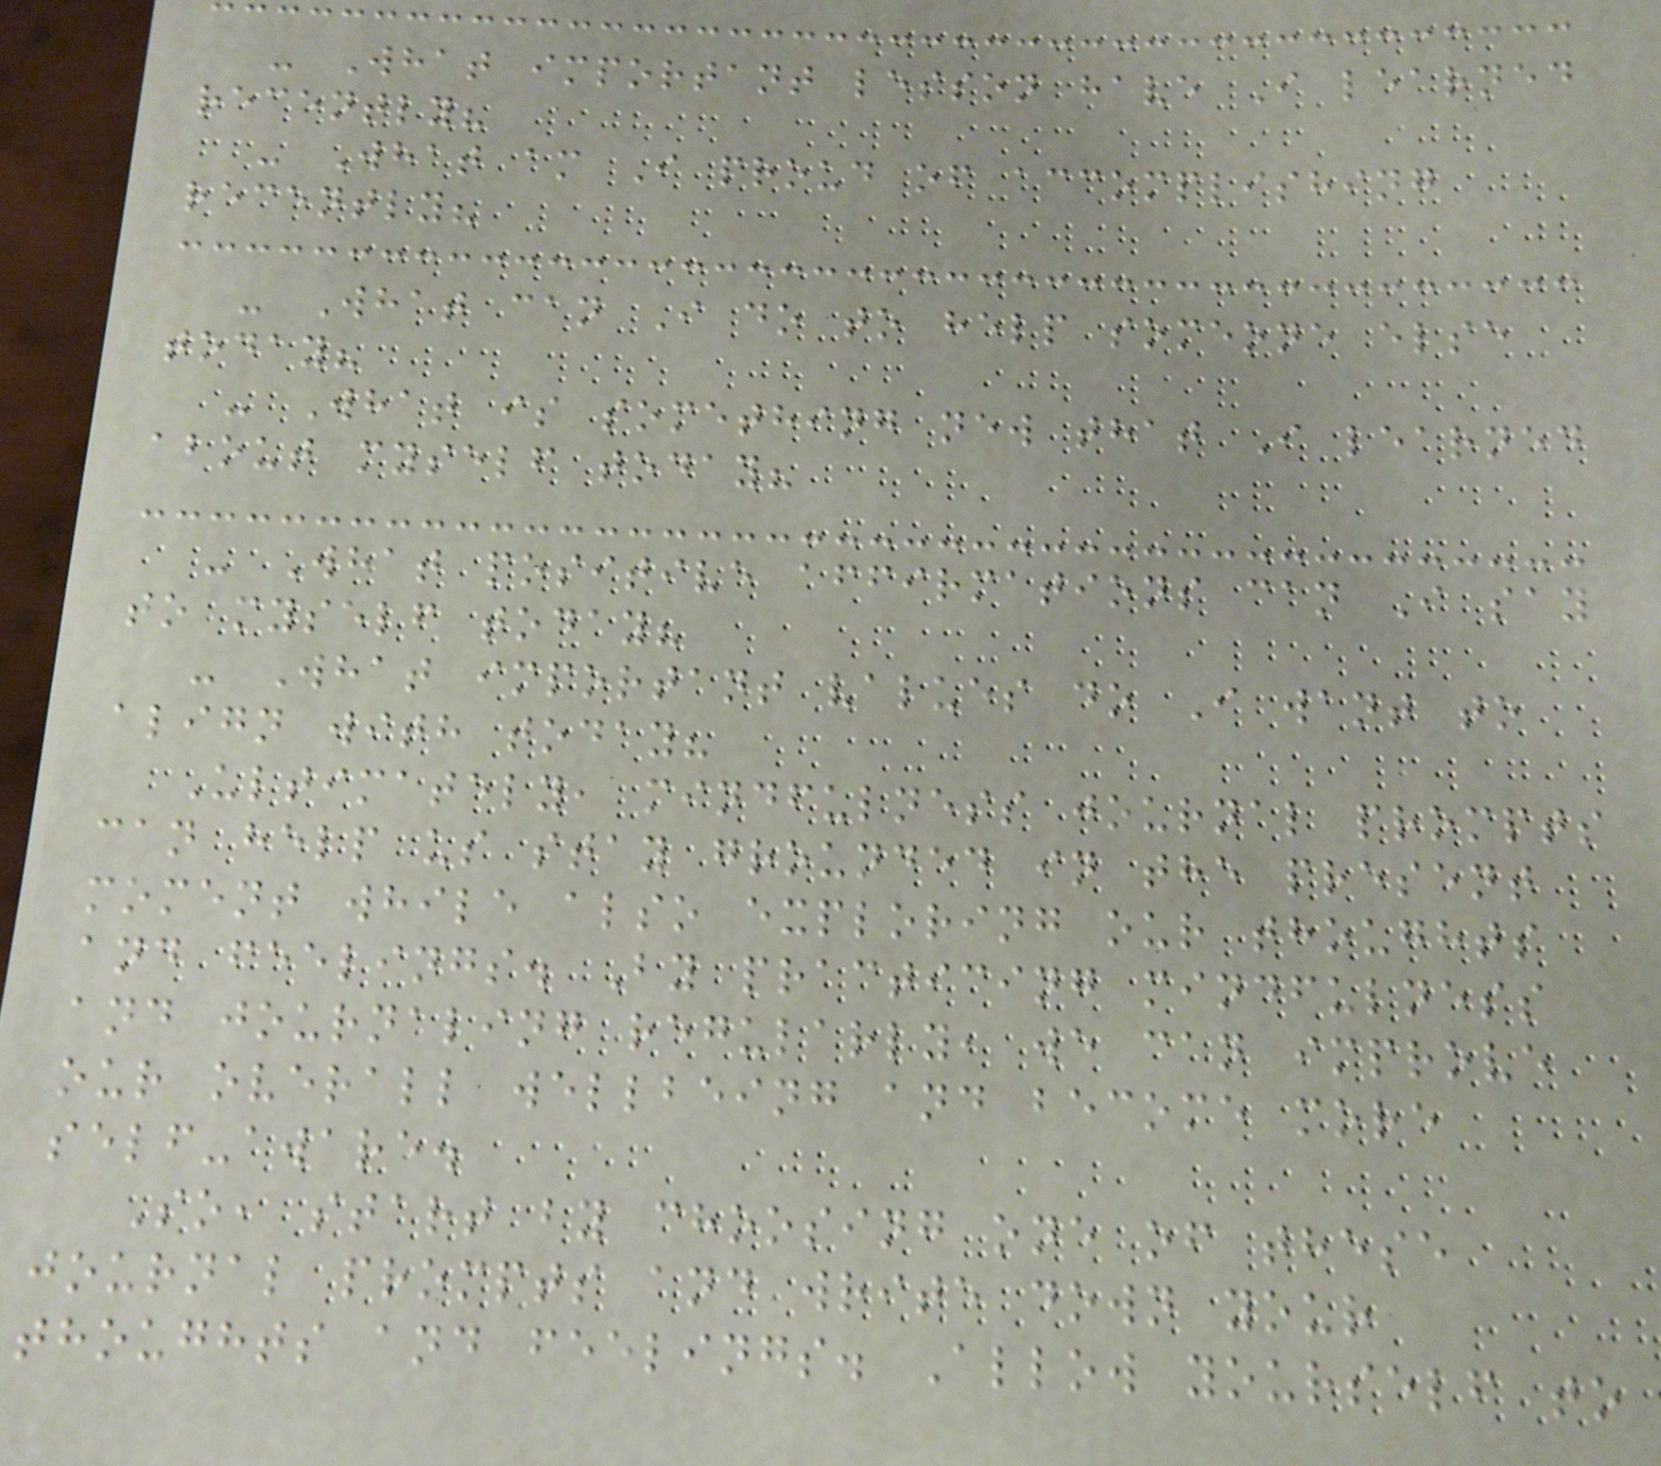- What important lesson have I learned
recently?
- What am I proud of accomplishing
recently?
- What can I do to help someone else
today?
- What is something new that I learned
about myself today?
- What positive affirmations can I say
to myself today?
- What important values do I want to
align with today?
Ultimately, mindfulness journal prompts
can help us stay grounded in the present
moment while also exploring our thoughts
and feelings. By practicing mindfulness
and journaling regularly, we can improve
our overall wellbeing and become more
self-aware.
So, start by choosing one of these
journal prompts and write down your
thoughts and feelings. Allow yourself to
